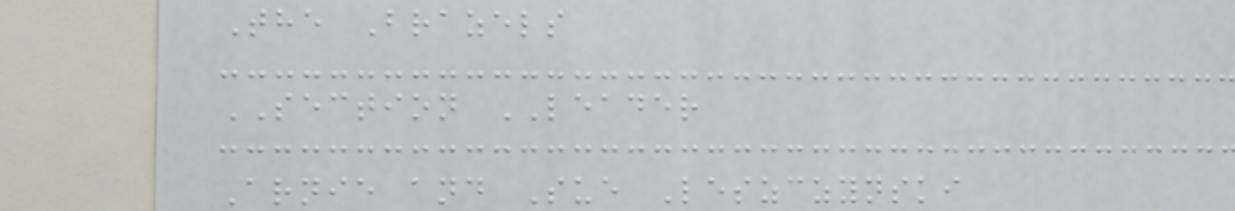The Brazels
SECTION LEADER
Arnie and Sue Leszczynski
